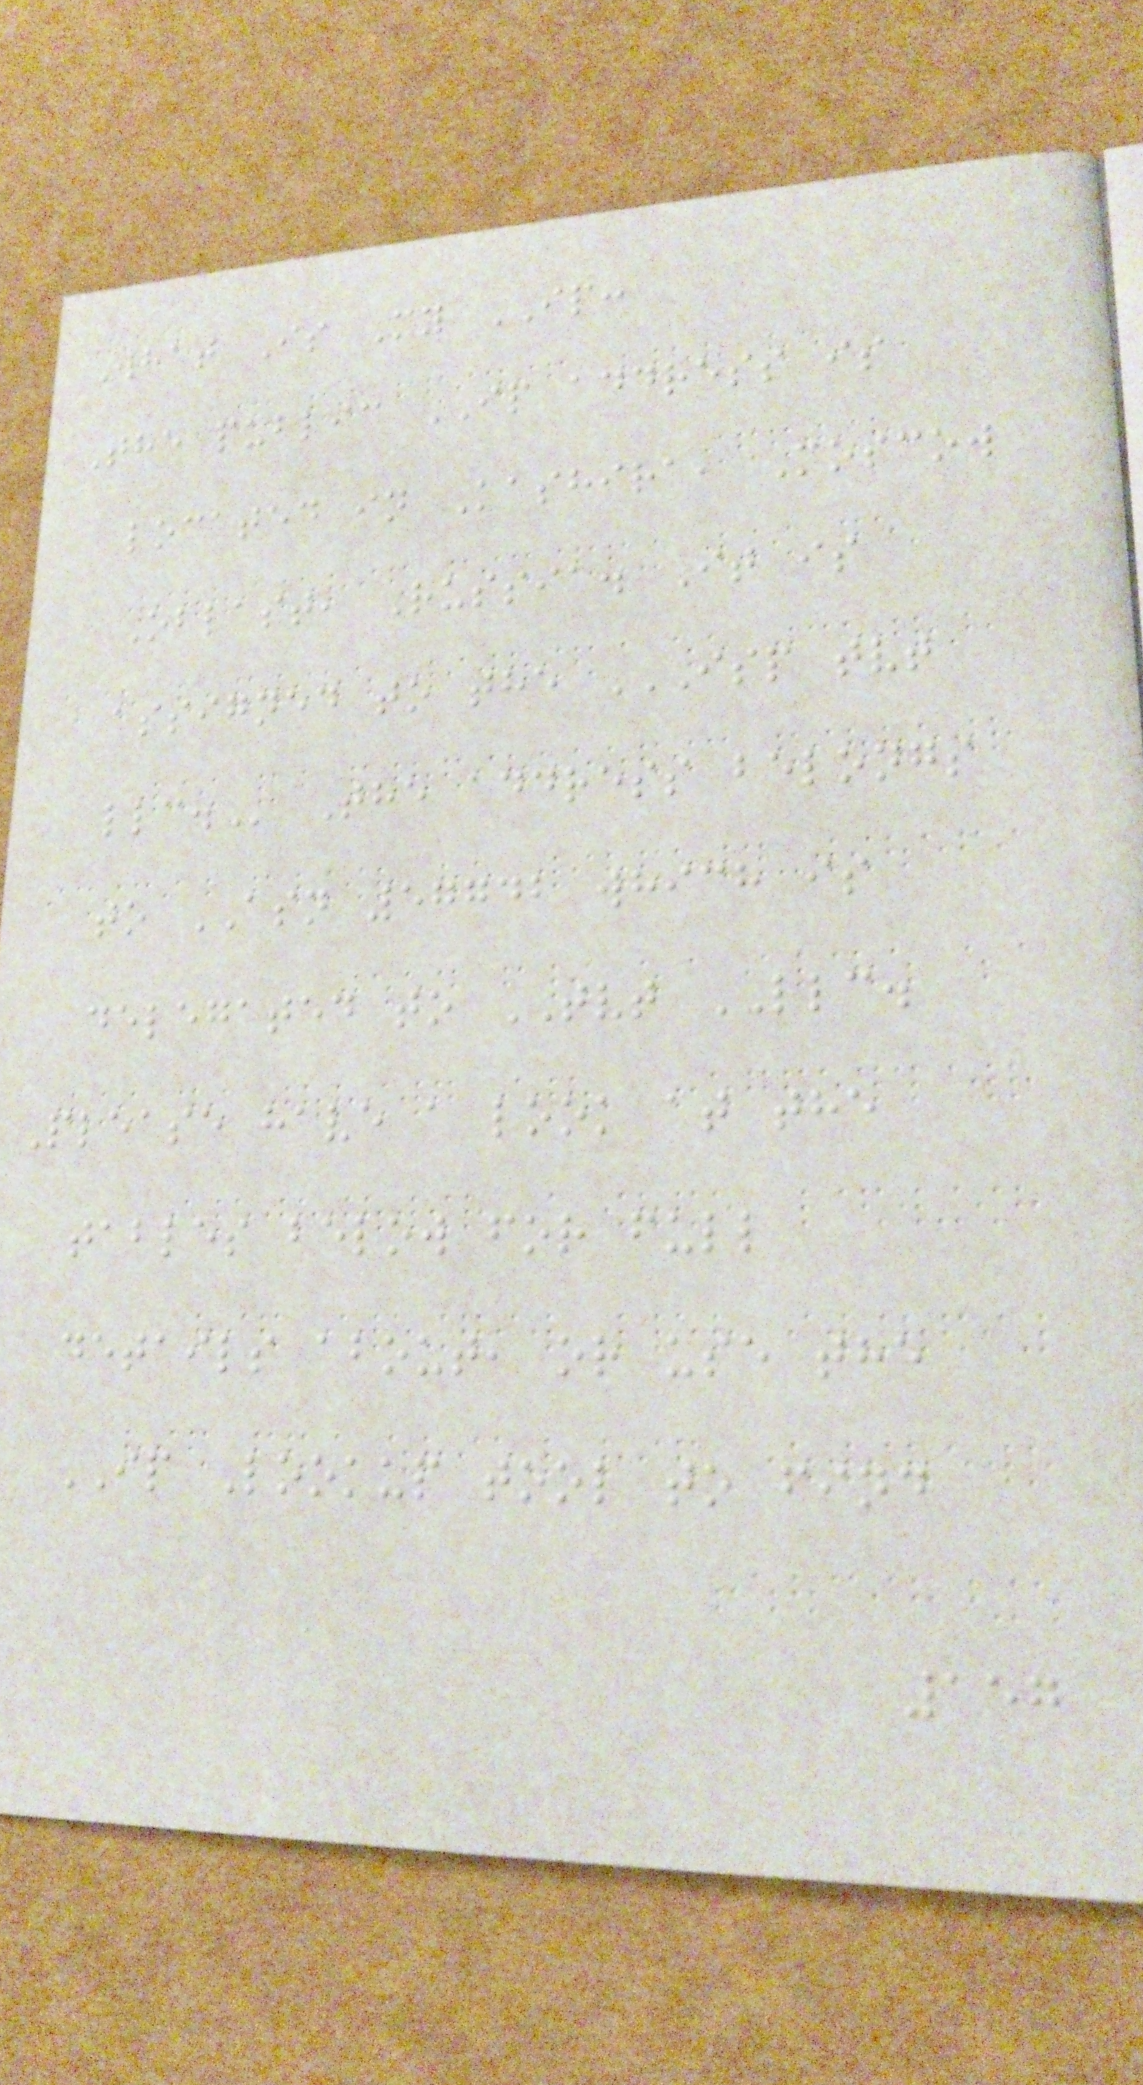What Is My IP:
The public IP address is
located in Kashira, Moscow
Oblast, Russia. It is
assigned to the ISP TVT
LLC. The address belongs
to ASN 57742 which is
delegated to TVT LLC.
Please have a look at the
tables below for full
details about, or use the
IP Lookup tool to find
157
